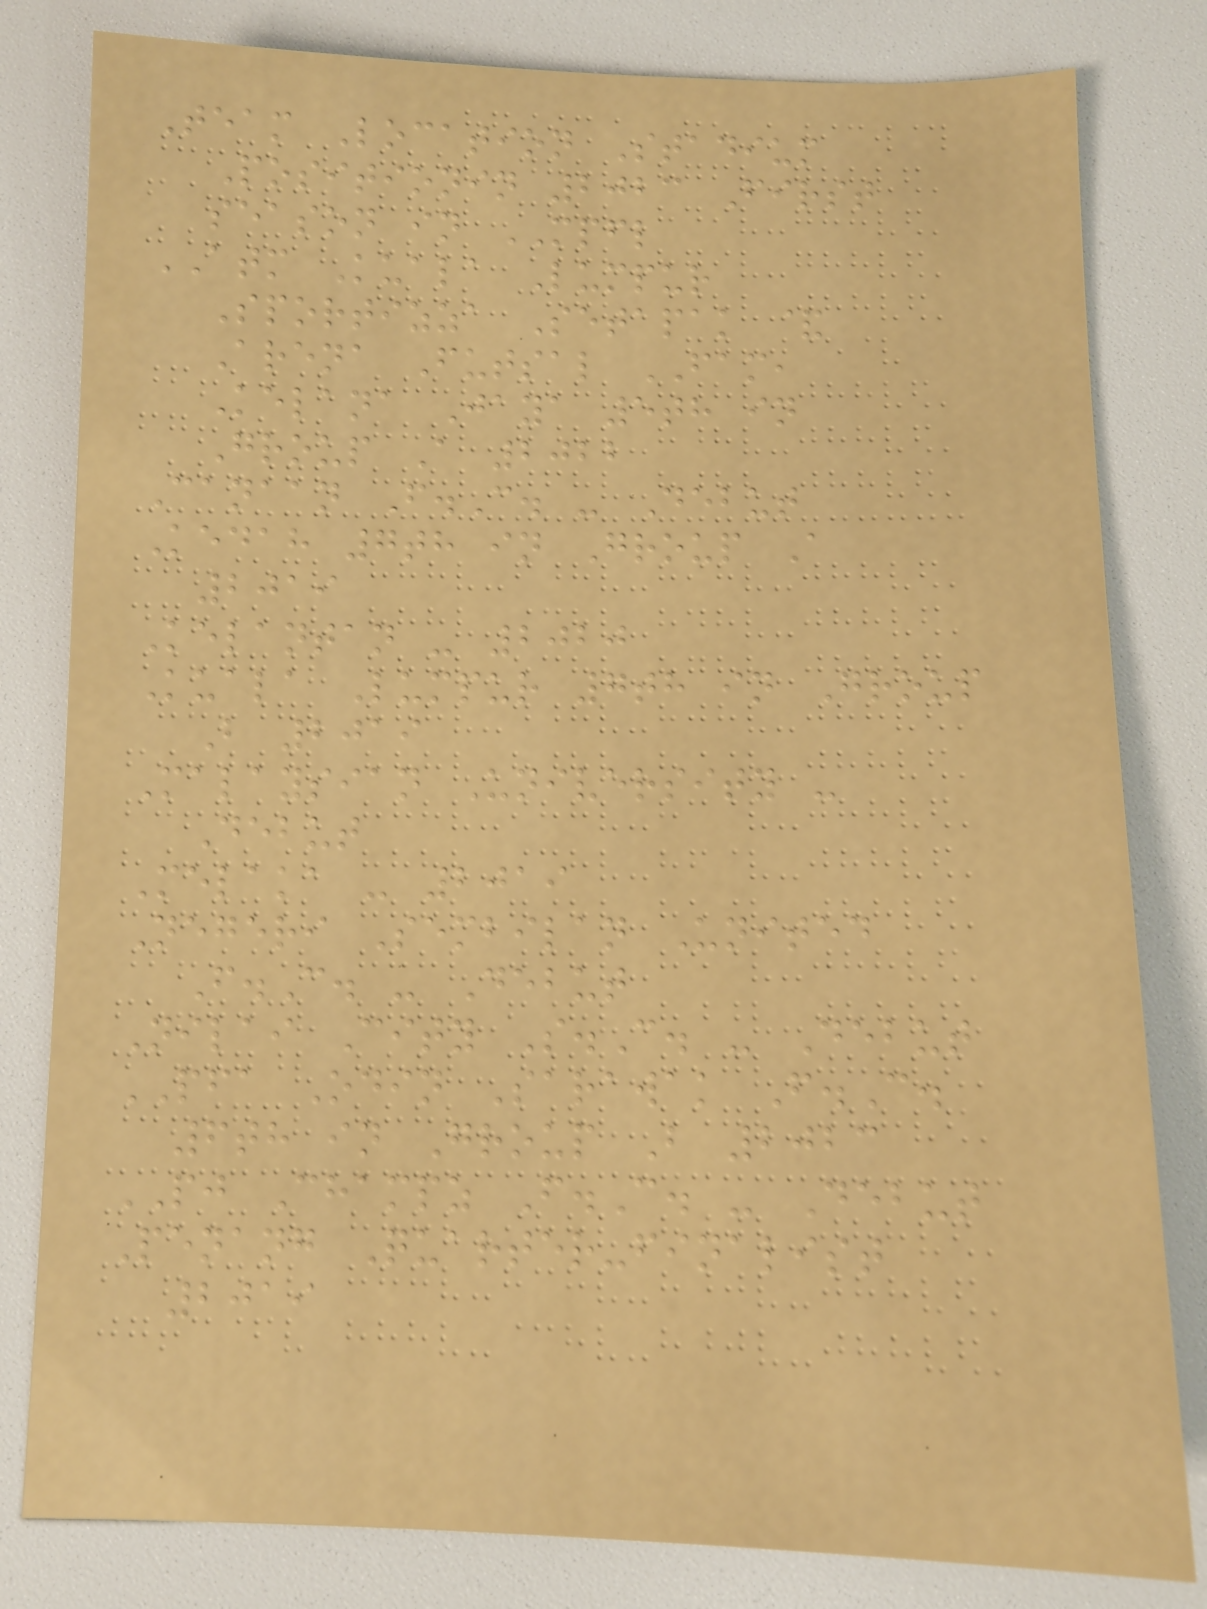Team Location Stadium
Positionin 2023 First
season in MPFL
ATM Kuala Lumpur
Sportizza Setapak &
Arena Futsal FAM,
Kelana Jaya 5th in
Group A 2022
Canaan F.C. - Debut
Kedah 7th in Group A
2019
Kelantan - 2020
Kuala Lumpur 7th in Group
B 2019
Malaysian University -
Debut
Melaka - 2019
Negeri Sembilan United
F.C. - Debut
Nilai City S.C. - Debut
PFA Odin Sarawak F.C.
6th in Group B 2023
PJ Champz F.C. - Debut
Penang Quarter-finalist
2019
